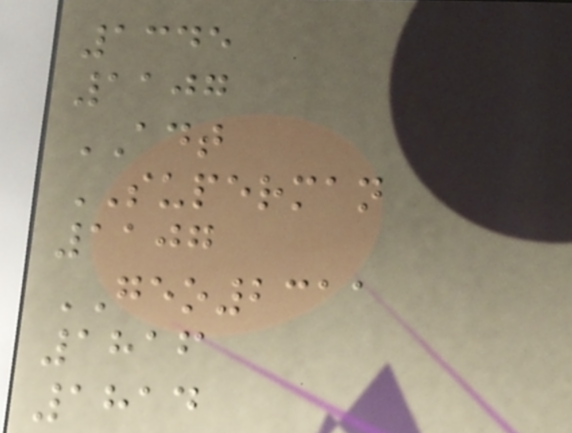1345
1107
ADT
SUPERMAN
1107
GEO2311
1816
1814
